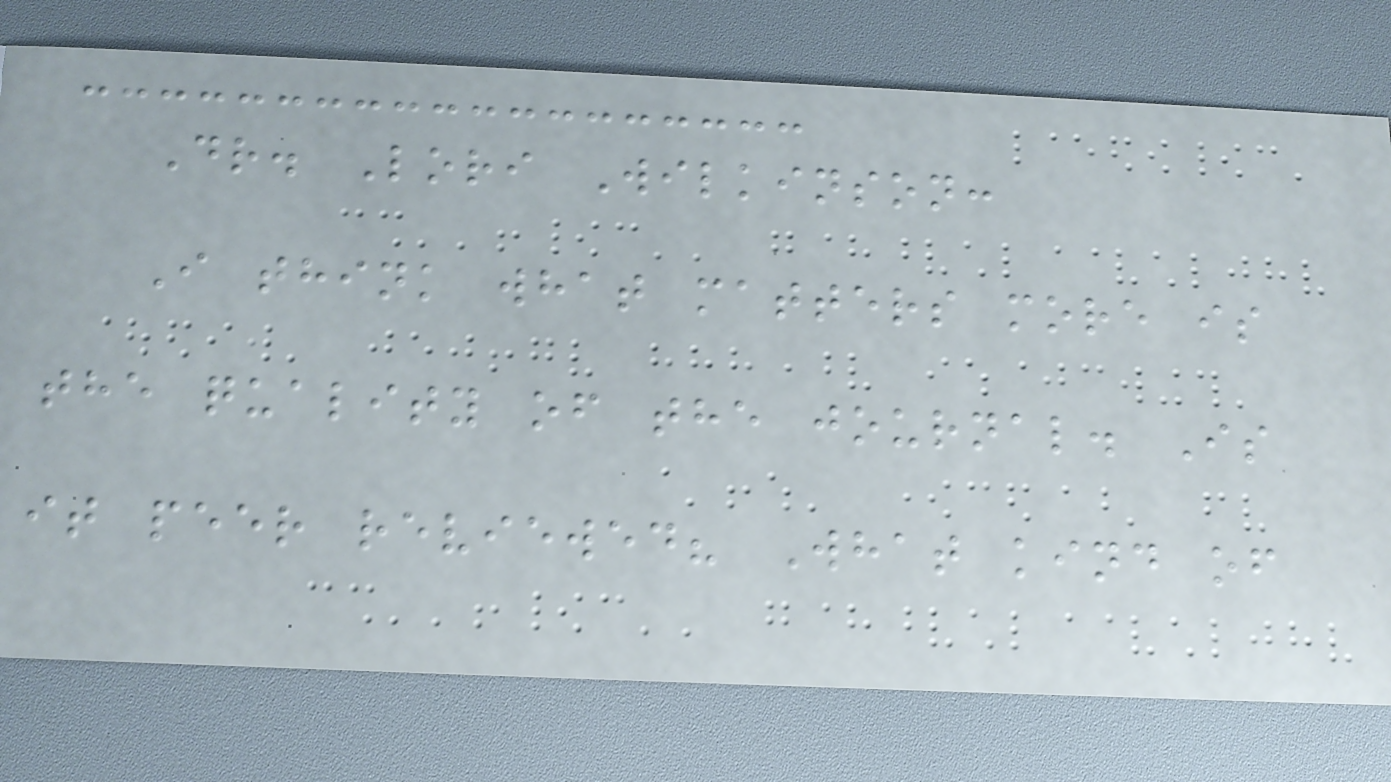Dr. Lori Wilkinson:
I think what matters more is
the quality of the journal. Is
it peer reviewed? What kind of
